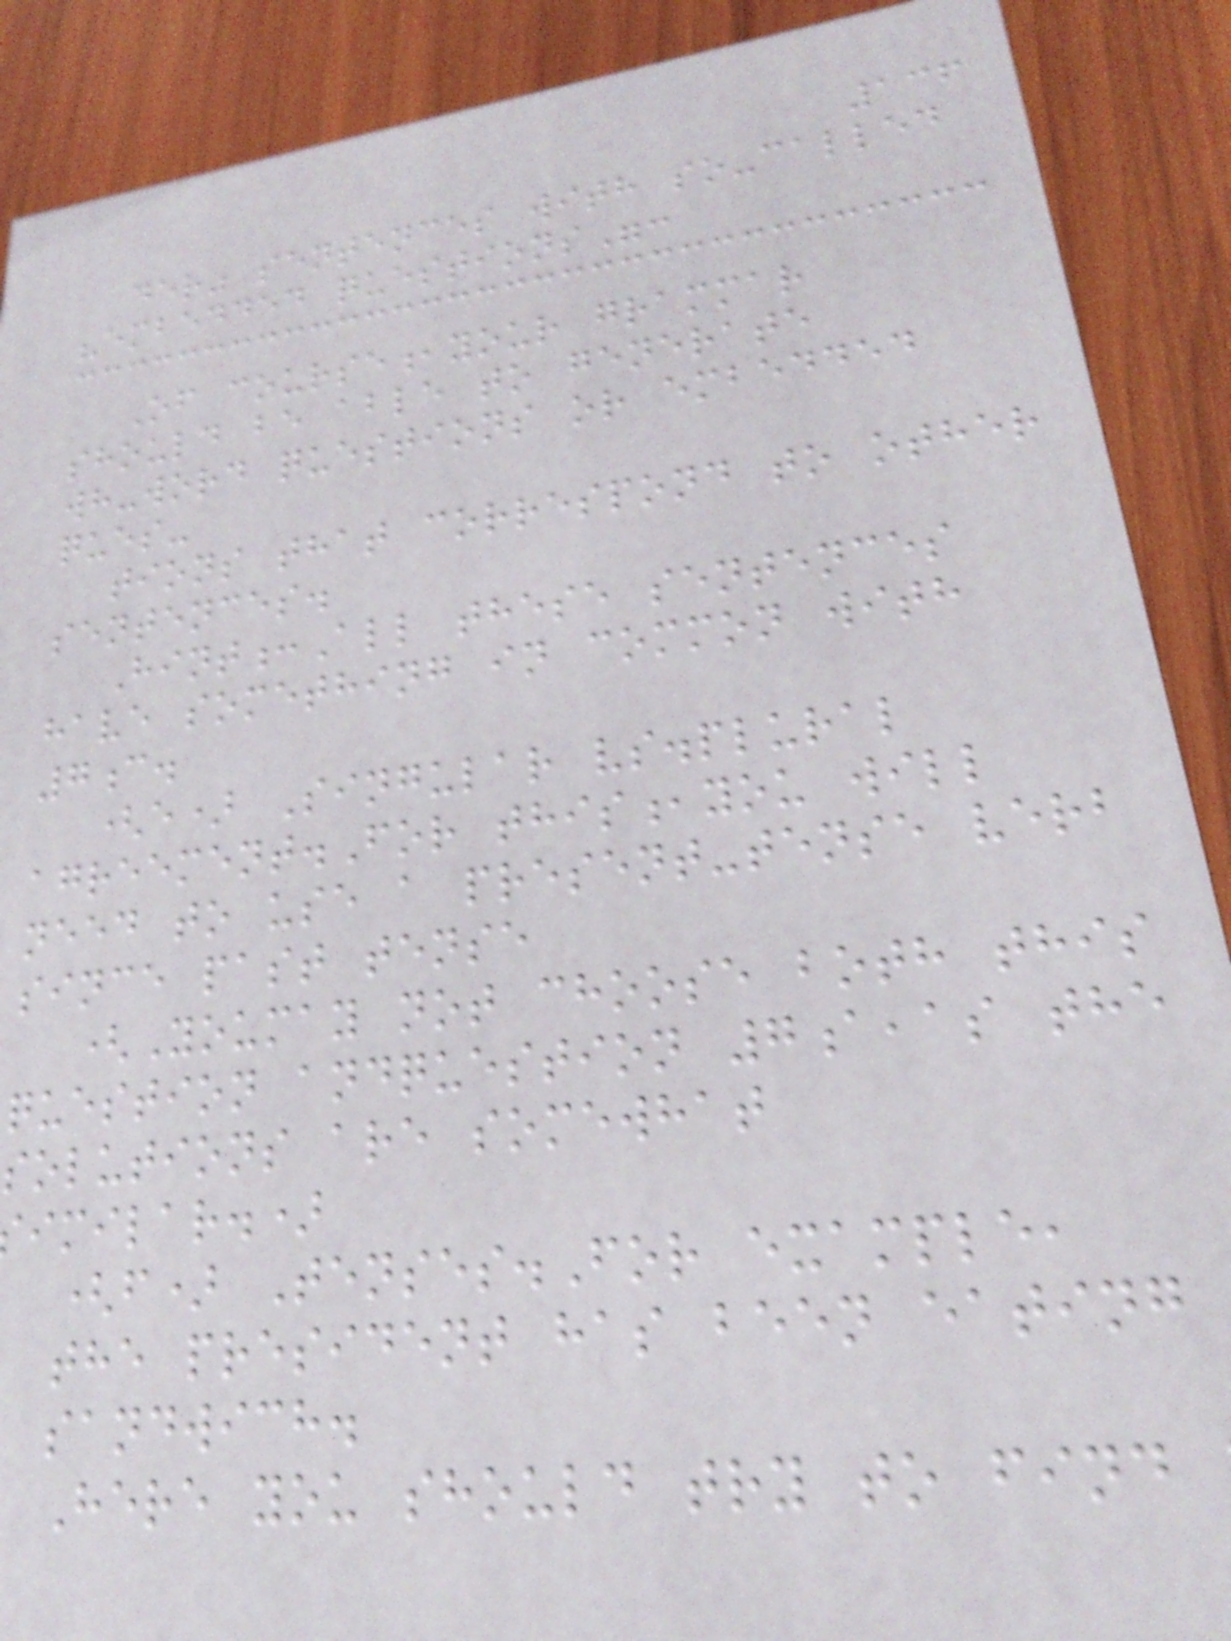136
der" sentences with so-called
"embedded questions":
Of course,your grammar
should be able to generate
wh-word questions or embedded
ques-
tions that correspond to other
sentences.
Hint:All these sentences
have something in common with
7c.
(e) Singular vs.plural
agreement.For this,you will
need to use a present-tense verb
since past tense
(Youmay not choose both this
question andquestion 7a,as the
solutions are somewhat
imilar.)
(f) Tenses.For example,
the president has been eating
sandwich.
Here you should try to find
